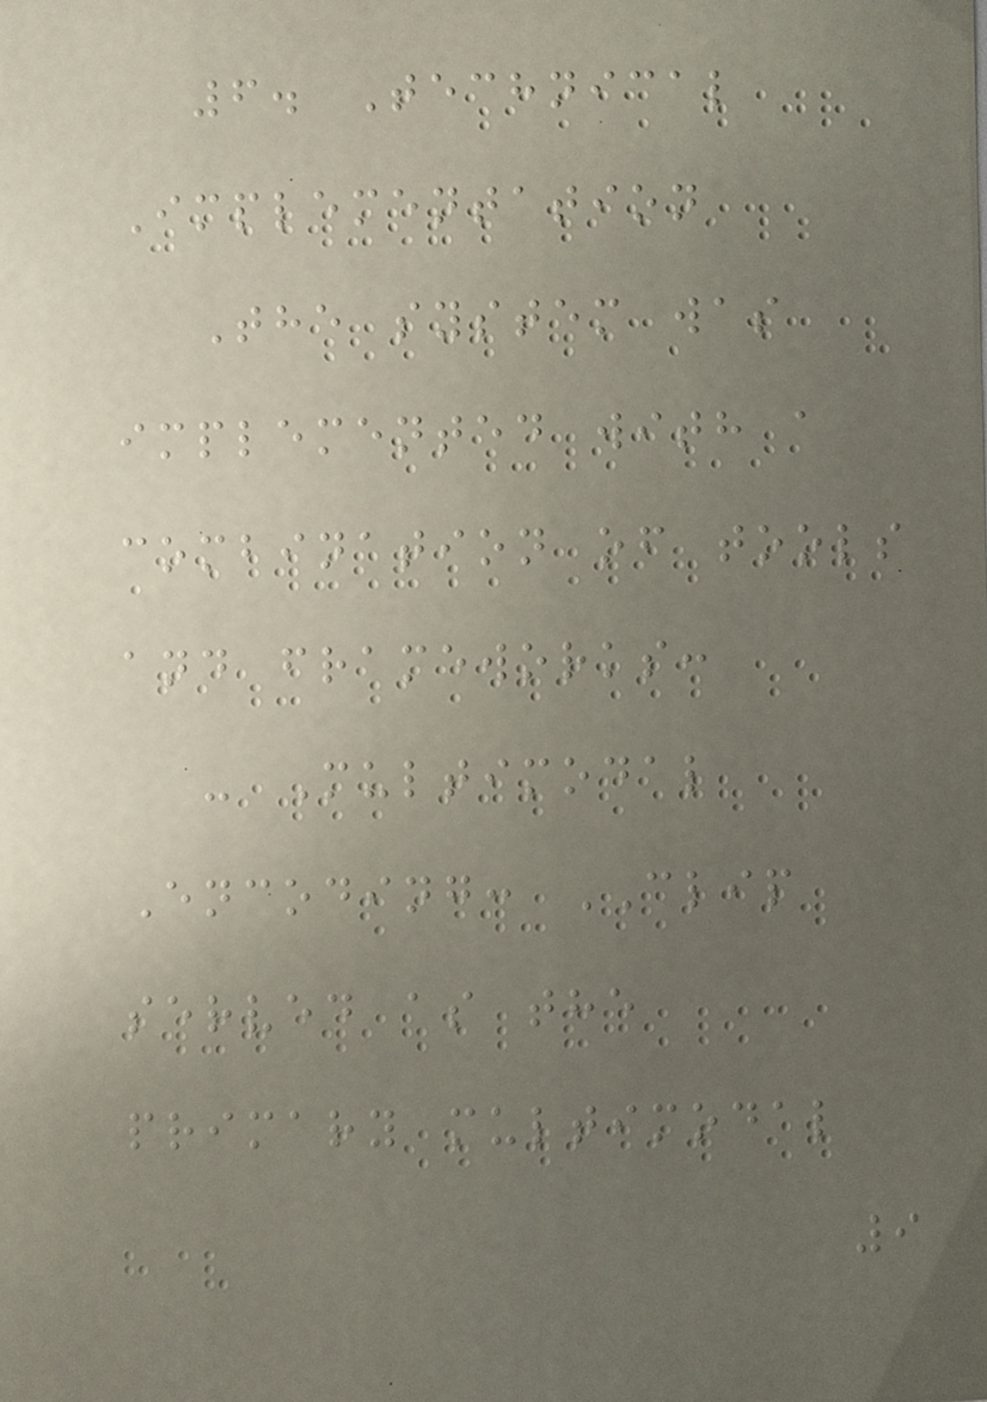6. Technical
Implementation
The system was
implemented with a
combination of tools
and frameworks:
- Multimodal
Encoding: CLIP
served as the
primary multimodal
9
